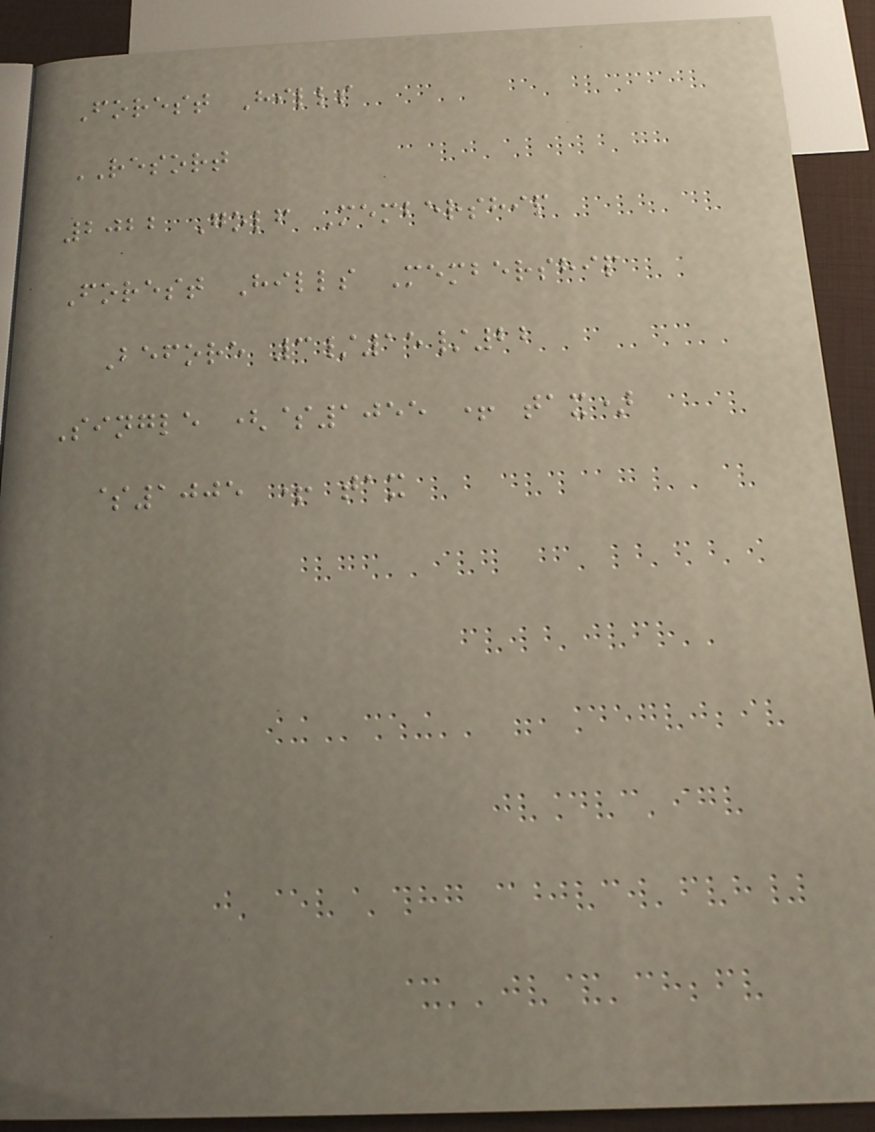Forest Hills
RESORT
2022 Golf Membership
Forest Hills Membership
Before 3/15/22
Single ($1055 + tax)
$1005 + tax
